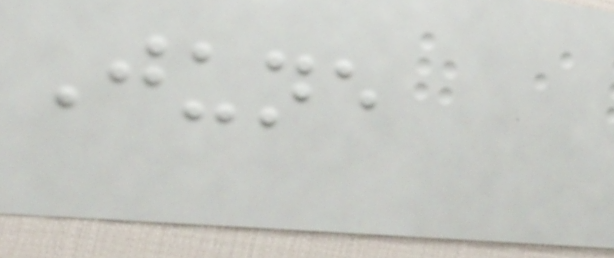June
